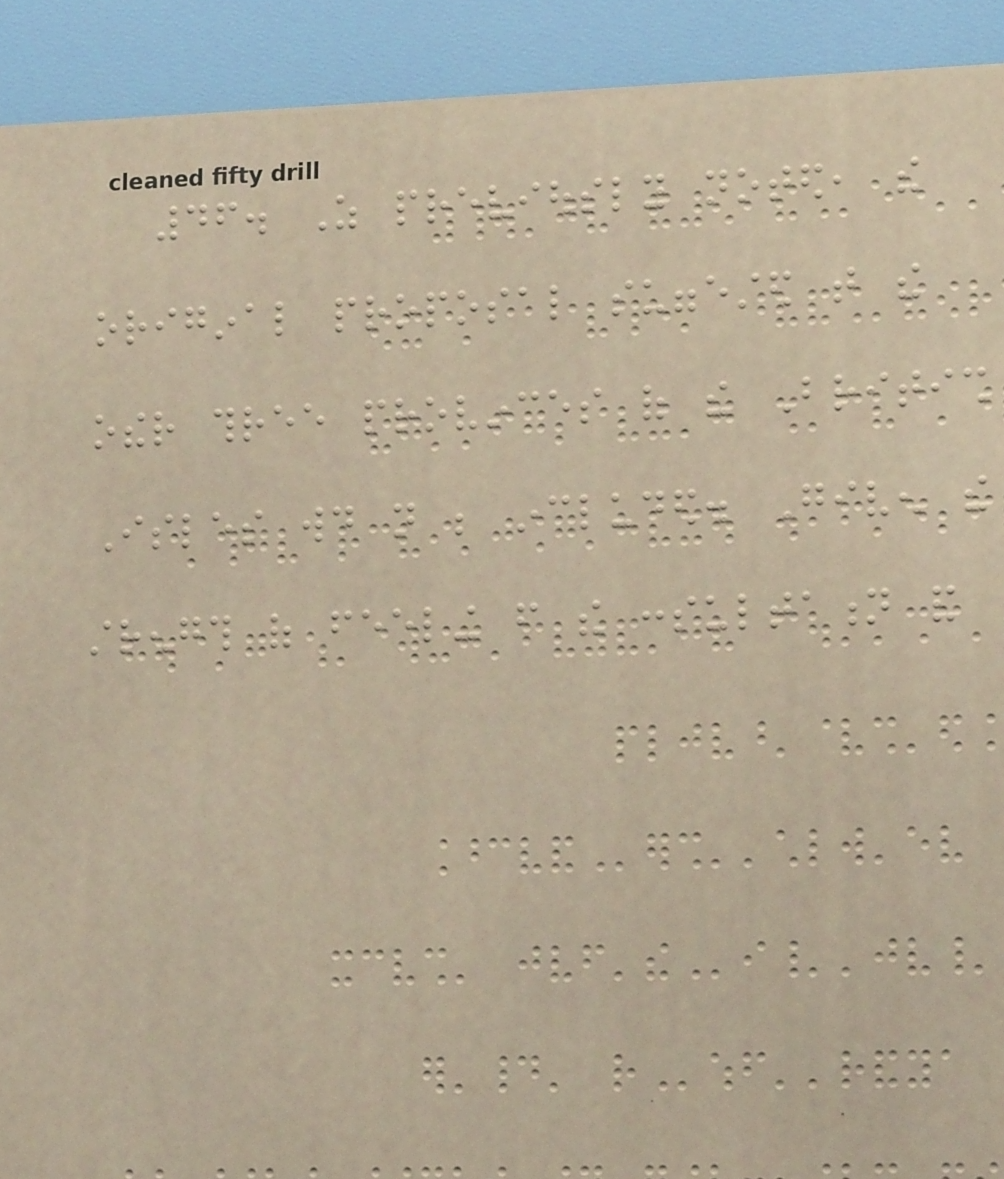46. As previously noted, the
original proposal suggested that the
other three provinces of the British
Isles would not be included. Given the
strength of feeling from the consultation and
